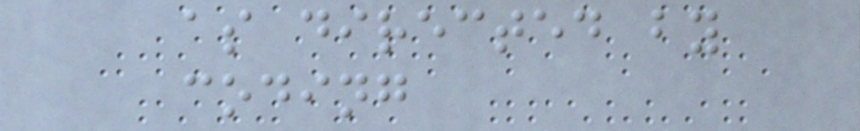as directed by
coding
